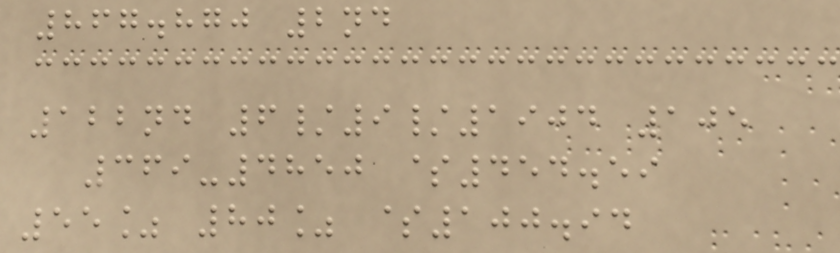867.870 2nd
122nd 6/9/1904 105
369-4850 $454.59
55% 80% $100.94
